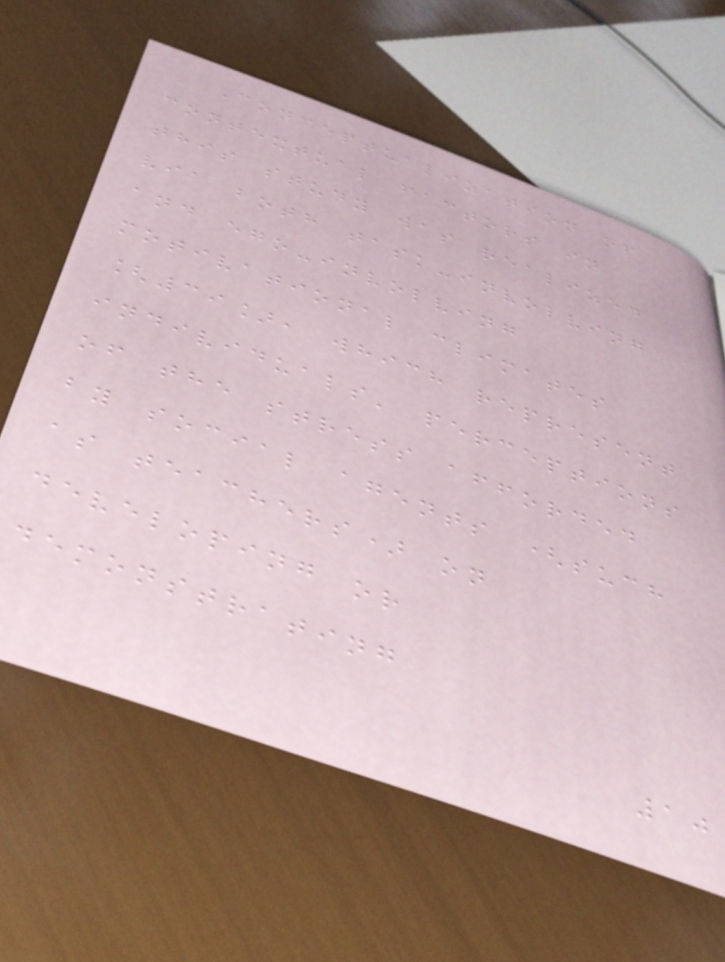Conceptualization of
contextual factors in
this study was realized
via both task-involving
and ego-involving
motivational climates
[39], which represent
individuals' perceptions
of the stress afforded
by social agents (such
as teachers) on
developing or
demonstrating
10
